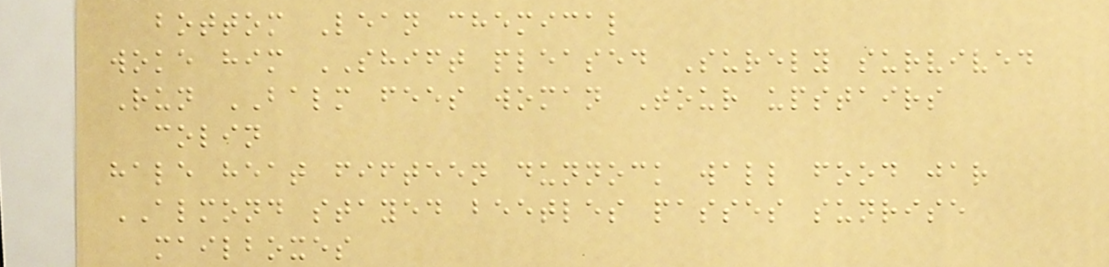bottom Lean chemical
woke him SHIFT pleased Surely survived
Run BALM fees woman Tour upstairs
colin
hale heat fifteen dunnock wall food jar
ALMOND stayed beetles passes sunrise
mailboxes
